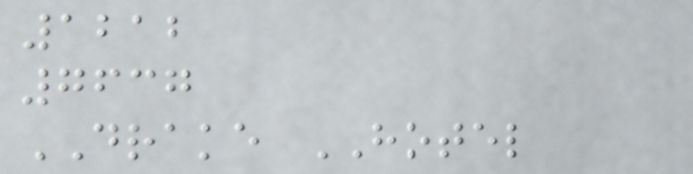1212
7637
DRAKE HOTEL
